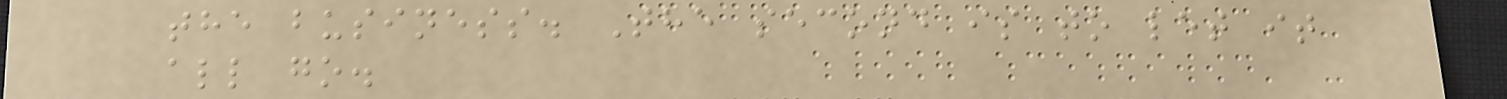the business. The second is to let it
all go.
